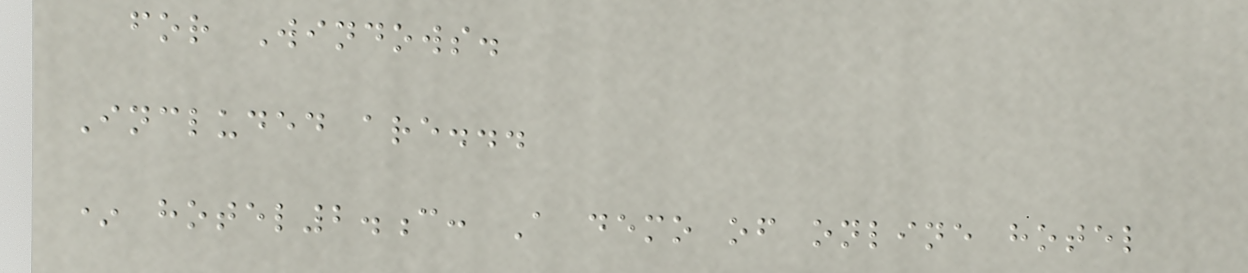for Windows.
Included are...
* hotel2.c: A demo of online hotel
